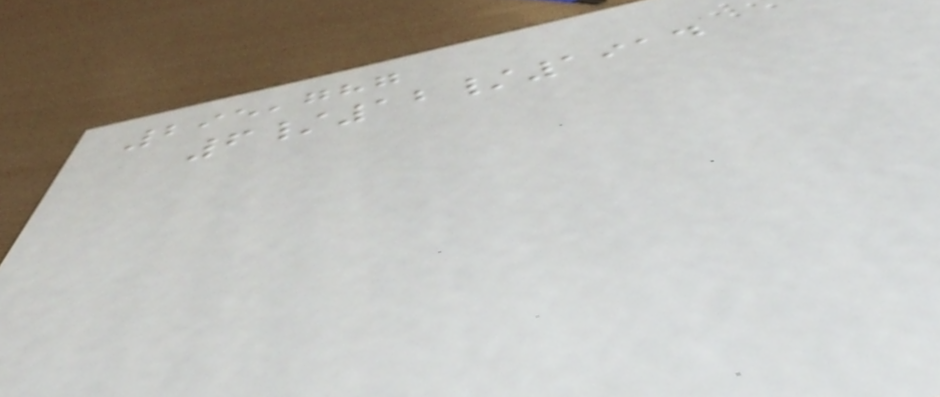295,787
6/12/1914
